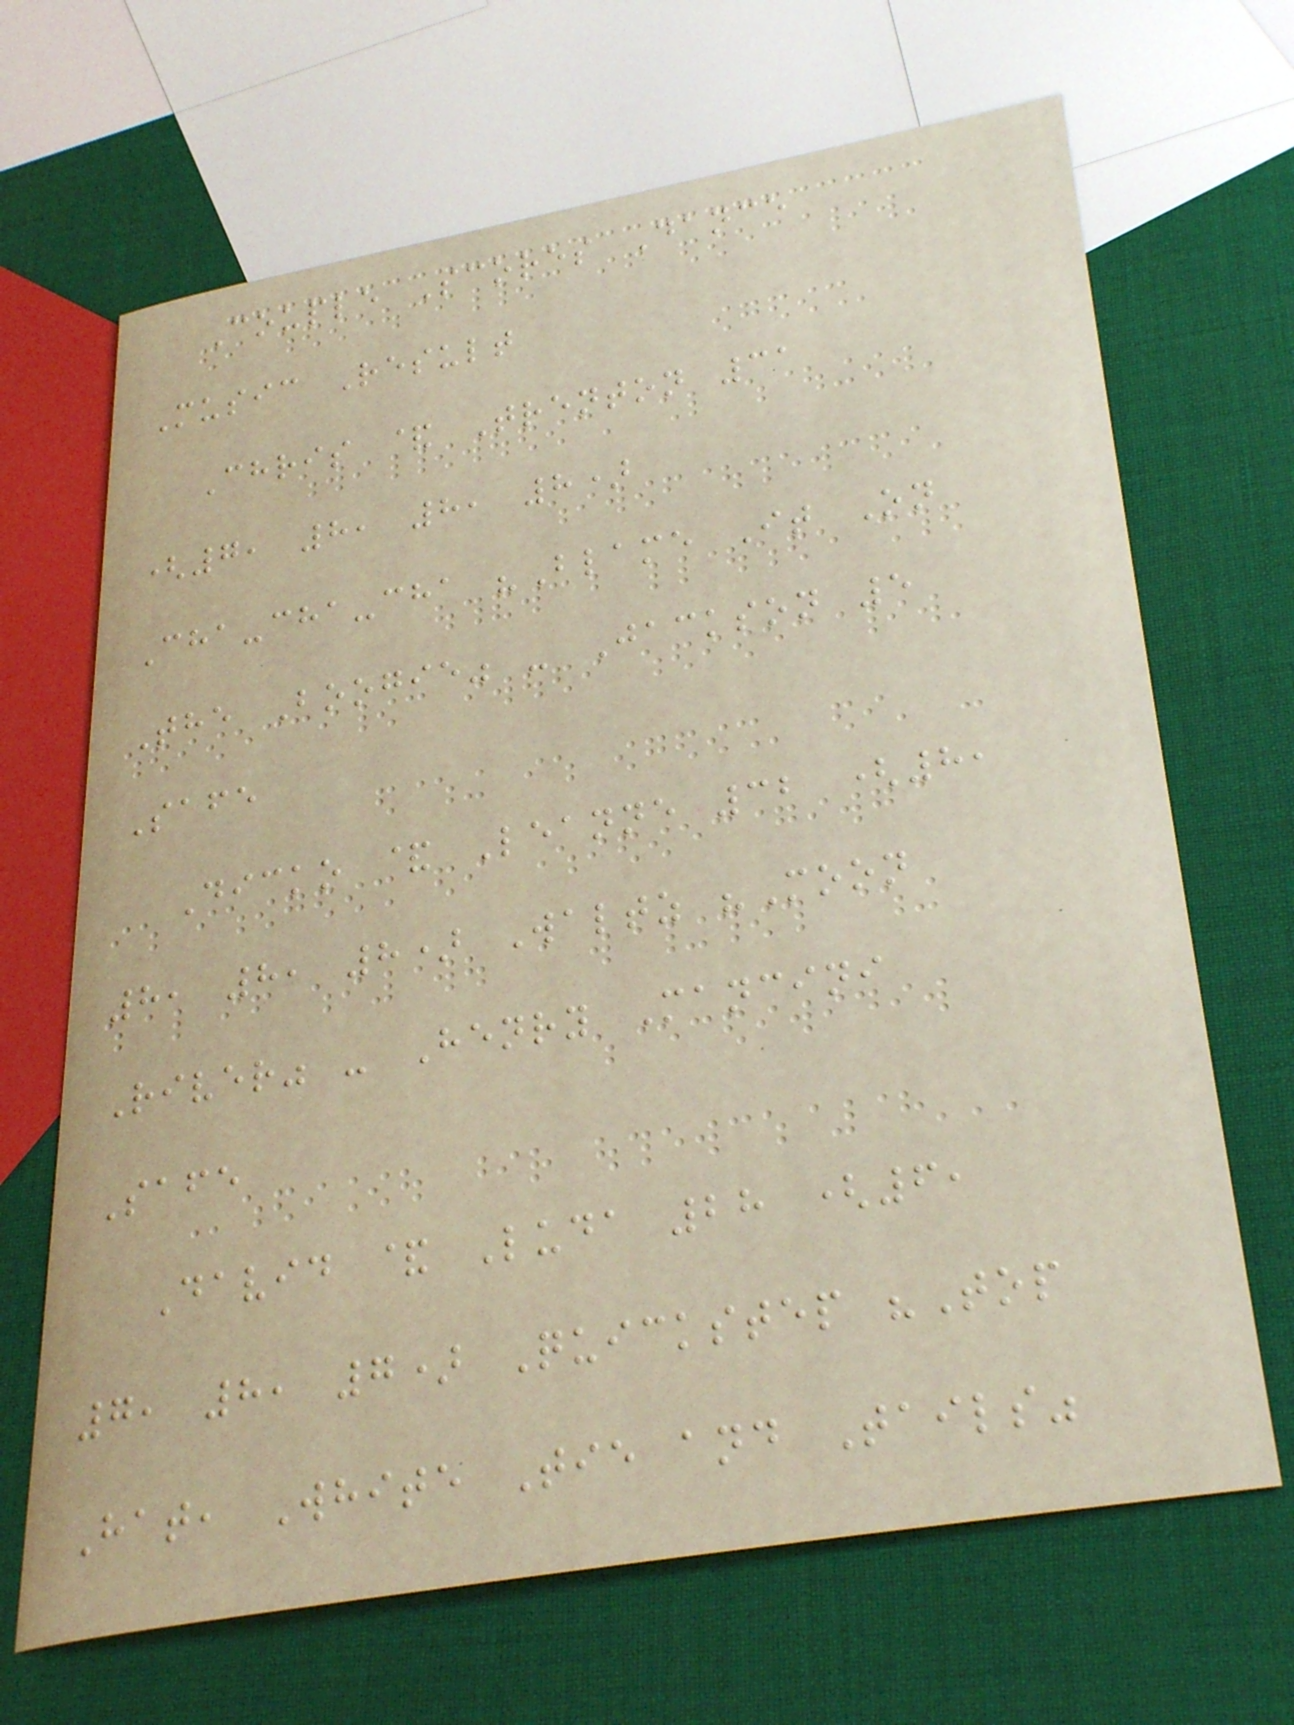Couple Scores Dance
Music Result
Chris & Trenton 31
(7, 8, 8, 8)
Cha-cha-cha "Blame It On
The Boogie" - Jackson 5
Safe
Dicko & Leanne 32 (8,
8, 8, 8) Waltz "Moon
River" - Henry Mancini
Safe
David & Luda 28 (6,
7, 8, 7) Quickstep "Top
Hat, White Tie and Tails"
